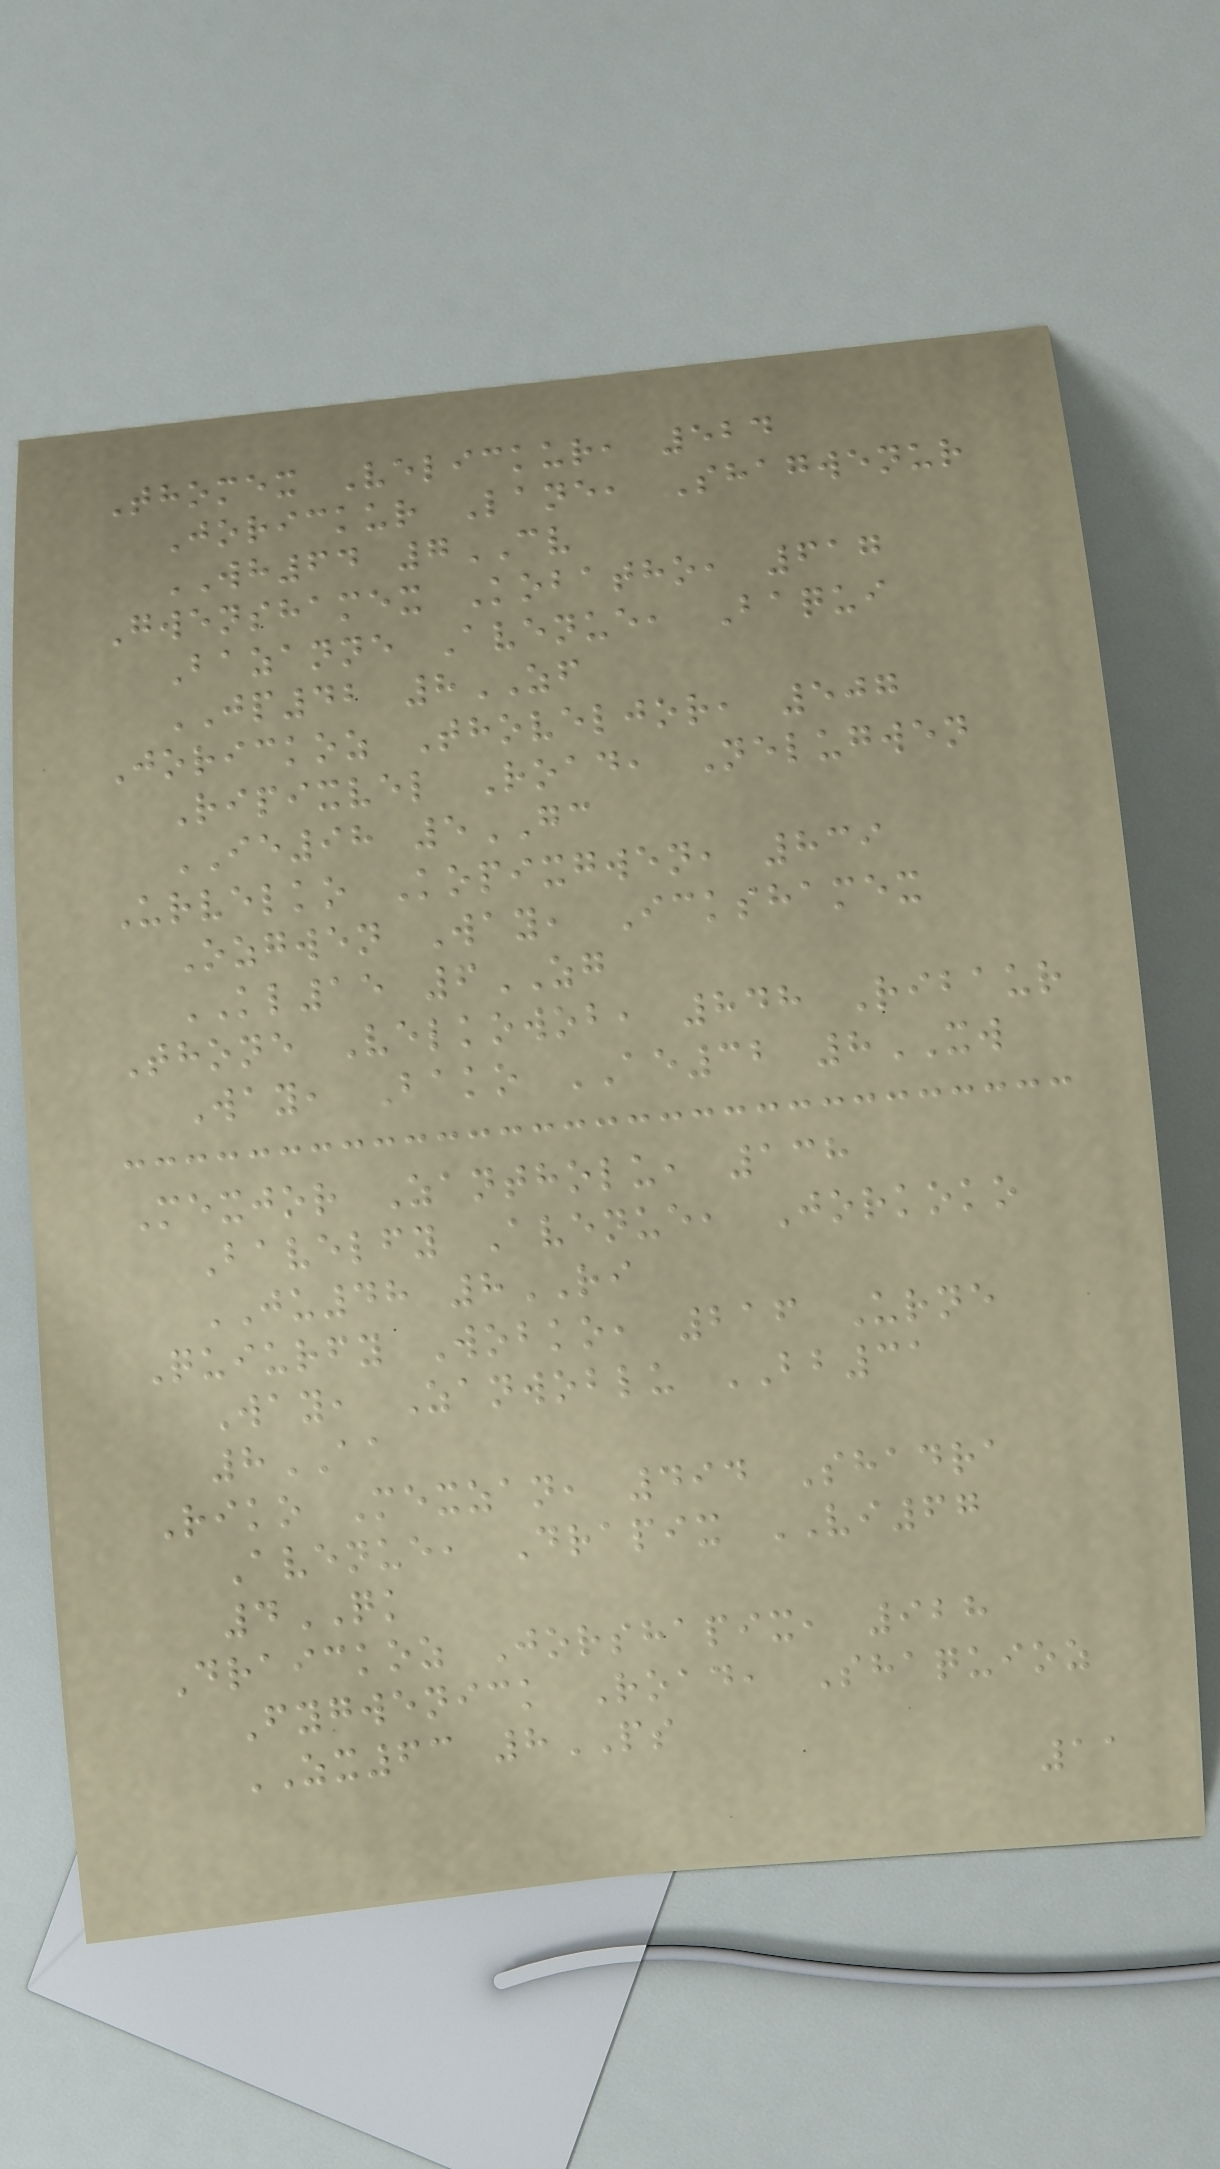Thomex Velickur, 524
Jorickur Lane, Shagwenur
WH64 7CV
Gwenshamex Kobatho, 617
Bazanne Avenue, Baqui
JP42 8ZF
Jorickoz Thoveljor, 507
Ripixvel Road, Nelugwen
IE98 5GC
Urvelko Kopixgwen, 839
Ozgwen Way, Ickshamex
KL15 6ZG
Thone Velkowob, 848 Ribaur
Way, Bako AE32 8XW
Mexjor Zantholu, 138
Bavelfy Avenue, Jorkoko
JU48 8RI
Quiurfy Wobko, 216 Urne
Way, Zanwoblu BB31
8AA
Riko Mexzan, 494 Shadra
Avenue, Drapix VI67
4QK
Draickoz Jorshapix, 928
Fygwenick Road, Shaquioz
ZX63 8PS
11
